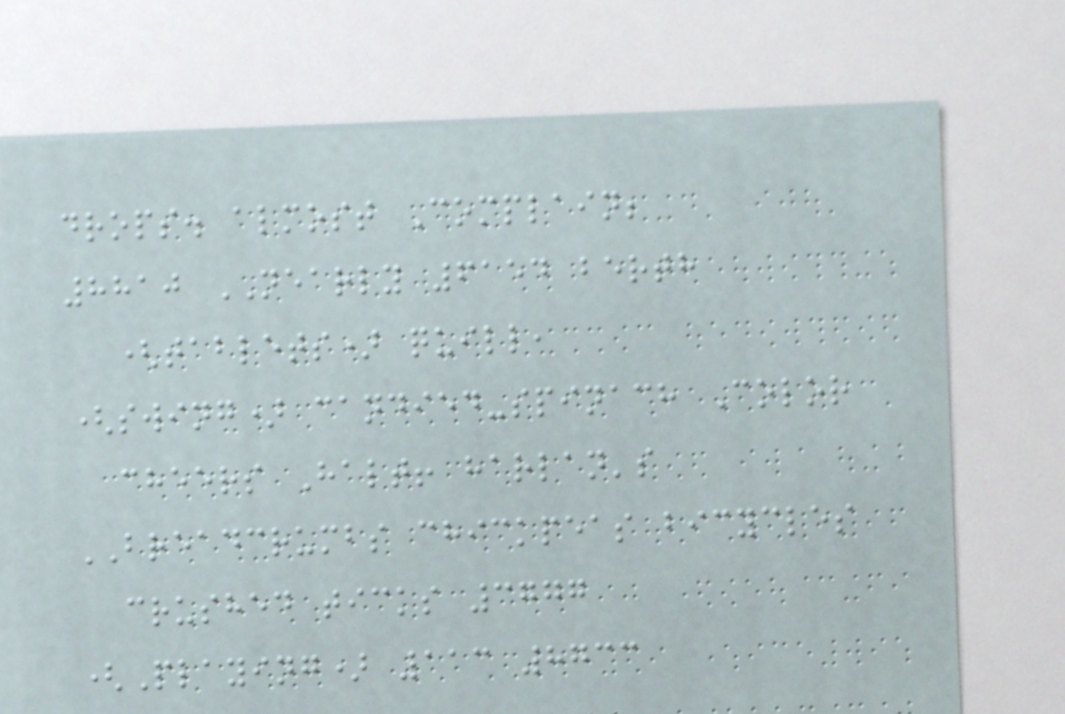drops. almost Complain;
8810 NEARLY 6154 berth
(tablets) quill,
(swing) candied-spinach Color
cheers Halt! harlan's
BREADCRUMBS chickpeas bicycles
crushed ticks 3777
(Playing) 113 8733
